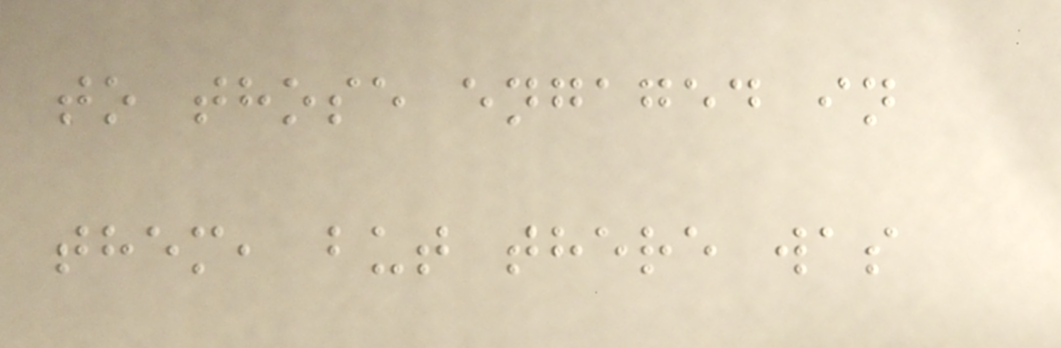to those engaged in
them, but there was
